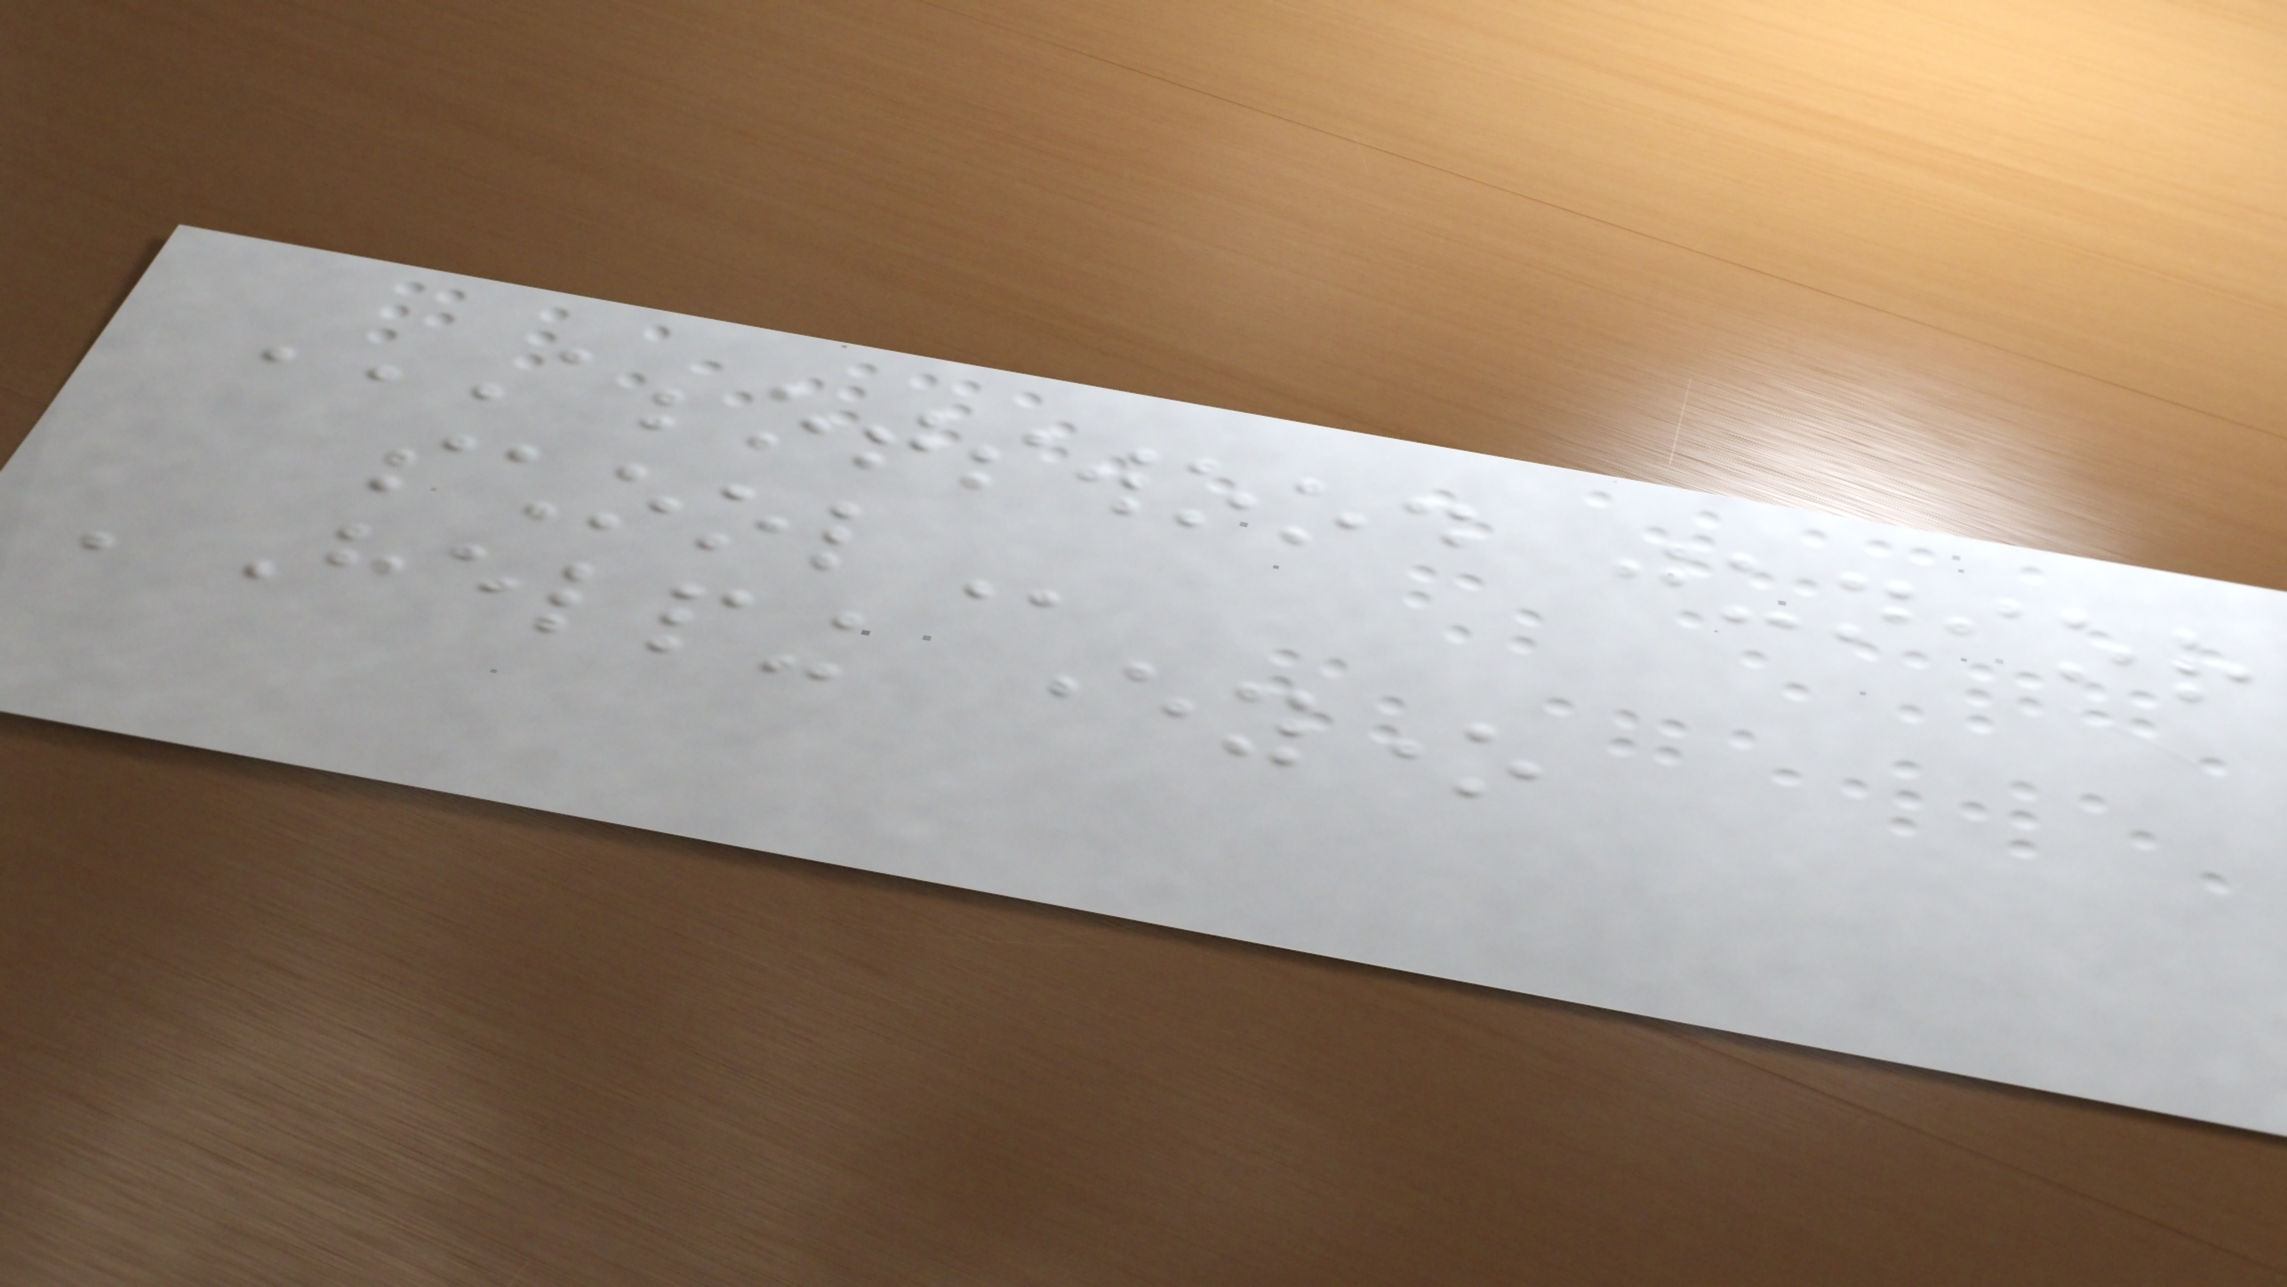ABBOTSWOOD JUNIOR
SCHOOL
'Helping everyone
